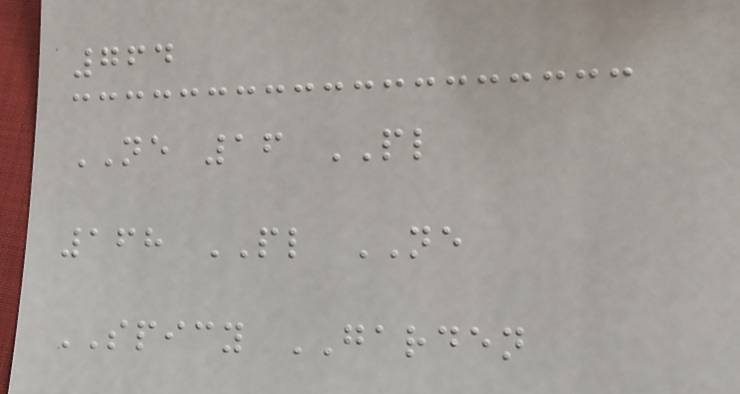764
NE 16 PL
168 PL NE
SPICY GARDEN
